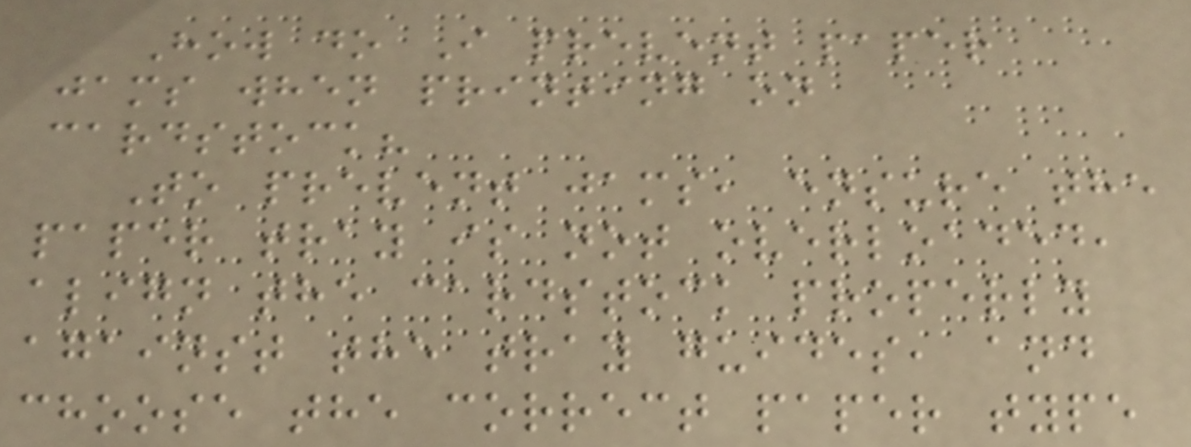How do I prevent paper
jams when printing on
cardstock?
To prevent jams, ensure the
paper tray is not overloaded,
align the cardstock properly
against the tray guides, and
choose the correct paper type
